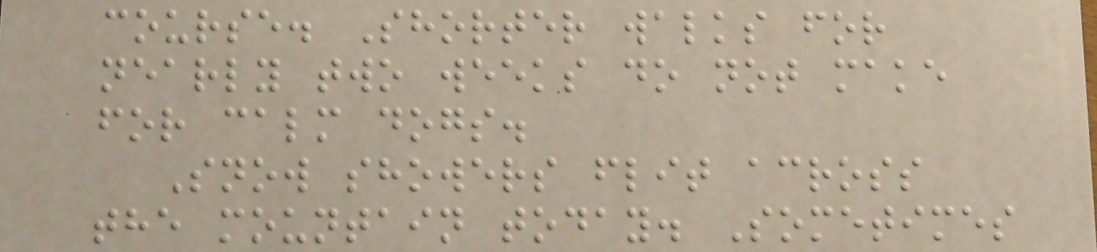course. Shorter walks for
nearly two weeks do not make
for calm dogs.
Snow showers flit across
the mountain today. Sometimes
